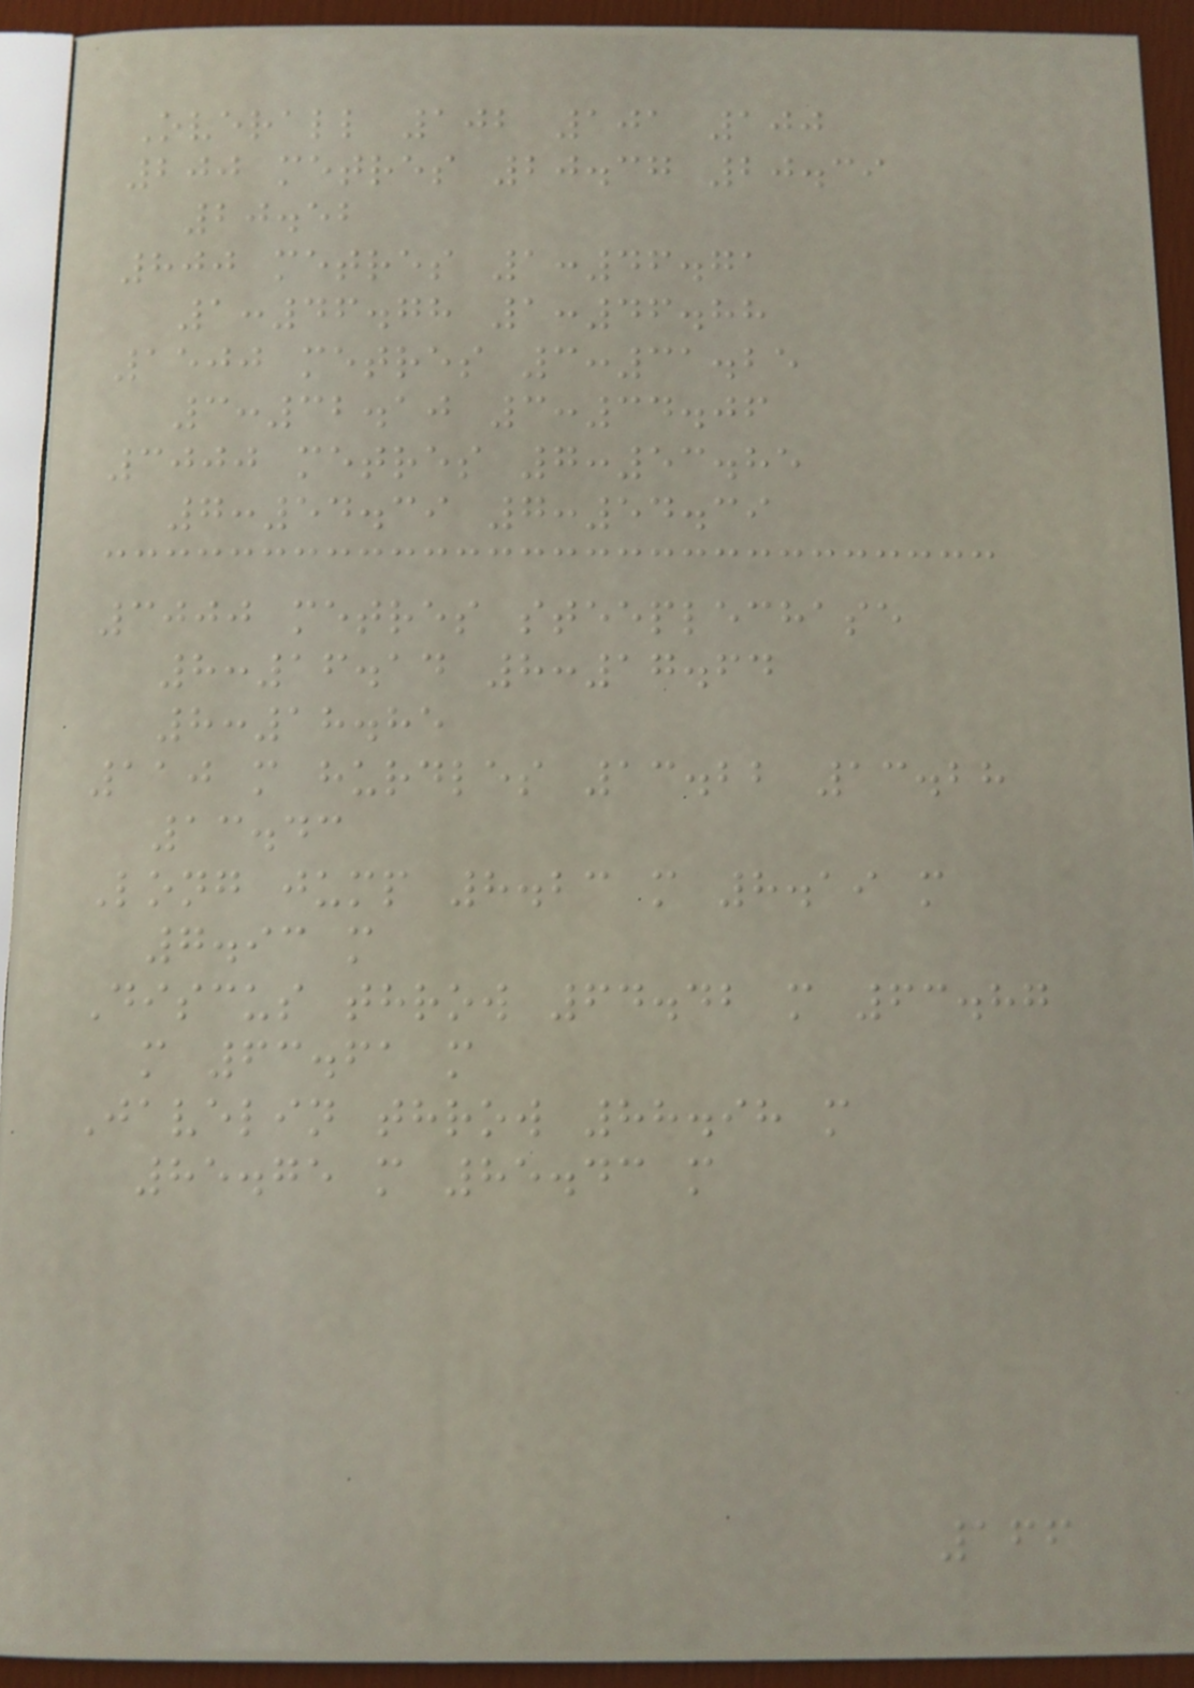Overall 102 101 100
200 metres 20.37 20.39
20.52
800 metres 1:46.71
1:46.78 1:46.88
1500 metres 3:31.25
3:32.10 3:34.06
3000 metres 7:53.85
7:54.39 7:54.39
3000 metres steeplechase
8:16.14 8:17.64
8:18.85
110 m hurdles 13.22 13.28
13.43
Long jump 8.23 m 8.19 m
7.93 m
Discus throw 64.42 m 63.87
m 63.61 m
Javelin throw 88.98 m
85.75 m 85.43 m
166
